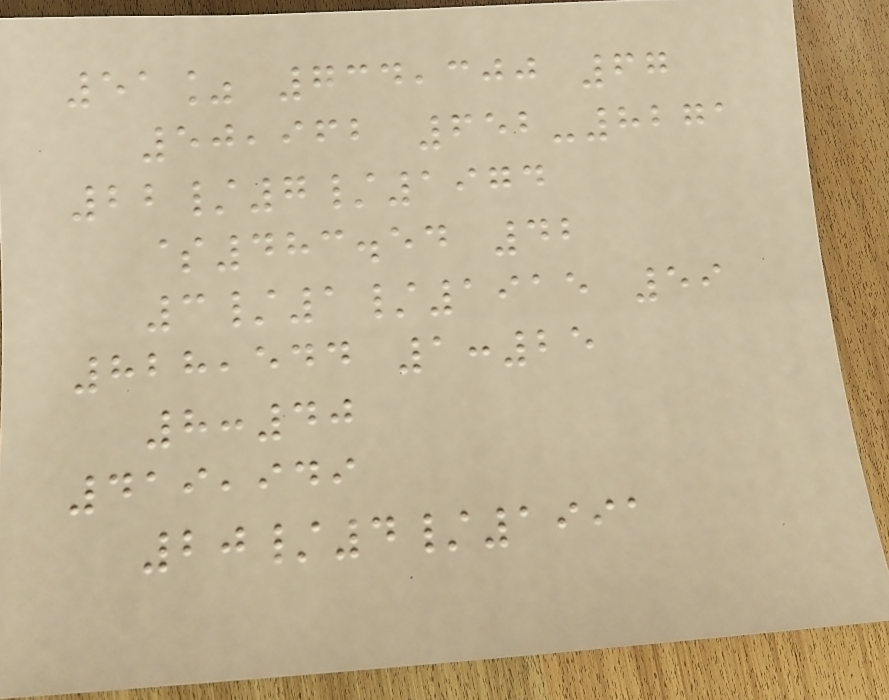51% 734,300 67
50,962 652-8271
22/7/1974
$483.54 42
3/1/1915 59
828,544 1:25
8:40
419,949
20/4/1991
